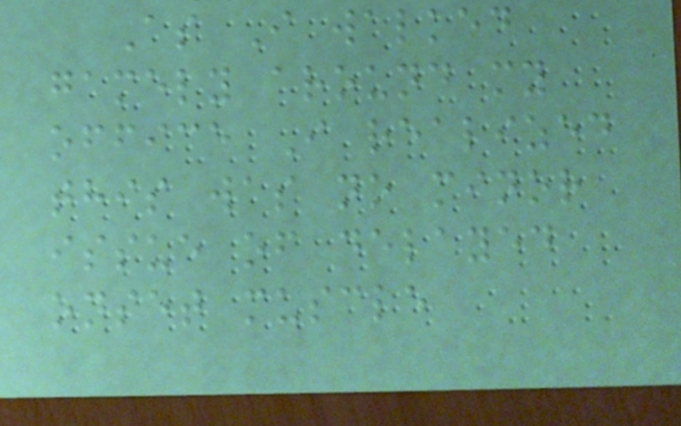As I walked
gamely around my
office I realized
this was no minor
issue of delayed
onset muscle
